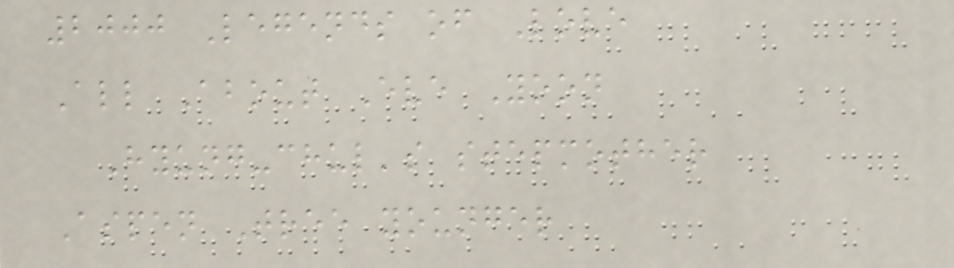2000 Legends of Love
All About Eve Yoon
Hyung-chul's stepmother
Aspen Tree younger
